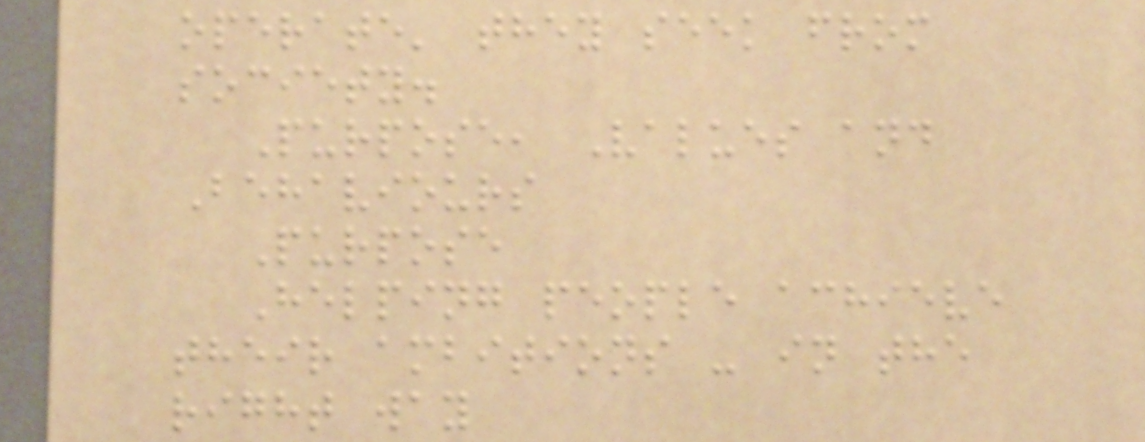operate' they seek from
society.
Purpose, Values and
Behaviours
Purpose
Helping people achieve
their ambitions - in the
right way
